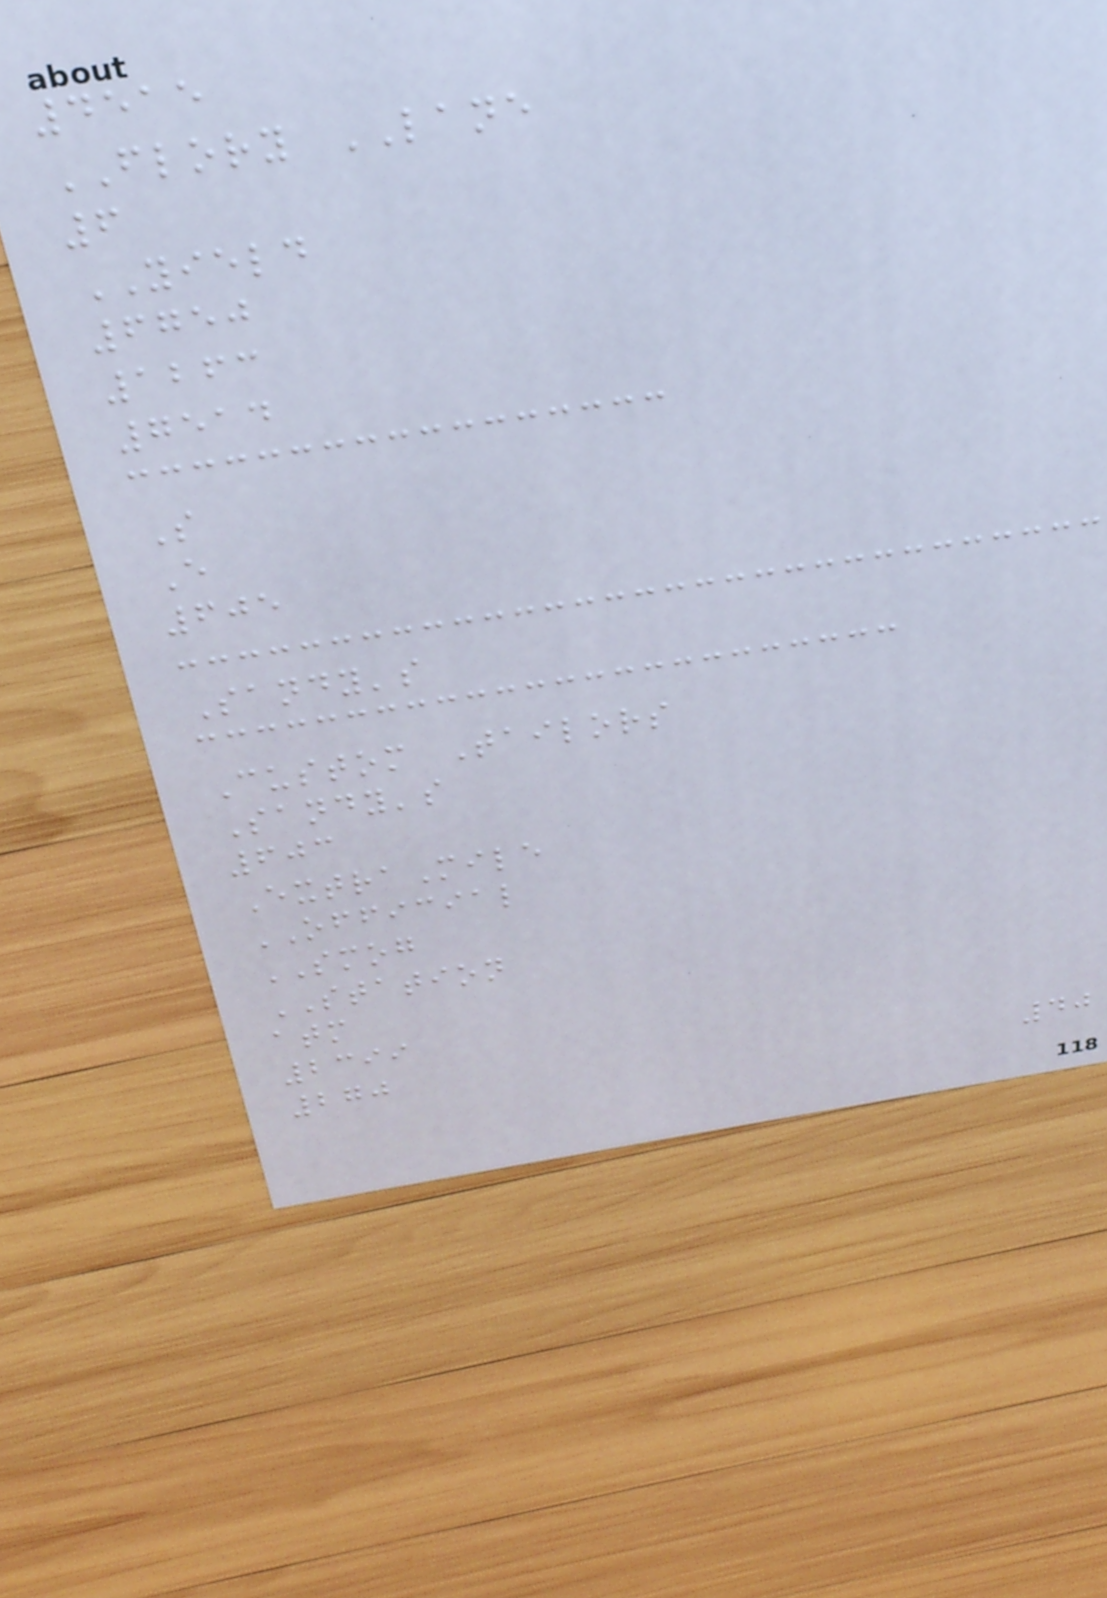4515
FLORY LANE
6
YIELD
6750
1263
7514
S
E
605
Sandy's
Custom Tailors
Sandy's
603
ExtraMile
OFFICIAL
SMOG
STATION
atm
2399
270
40
